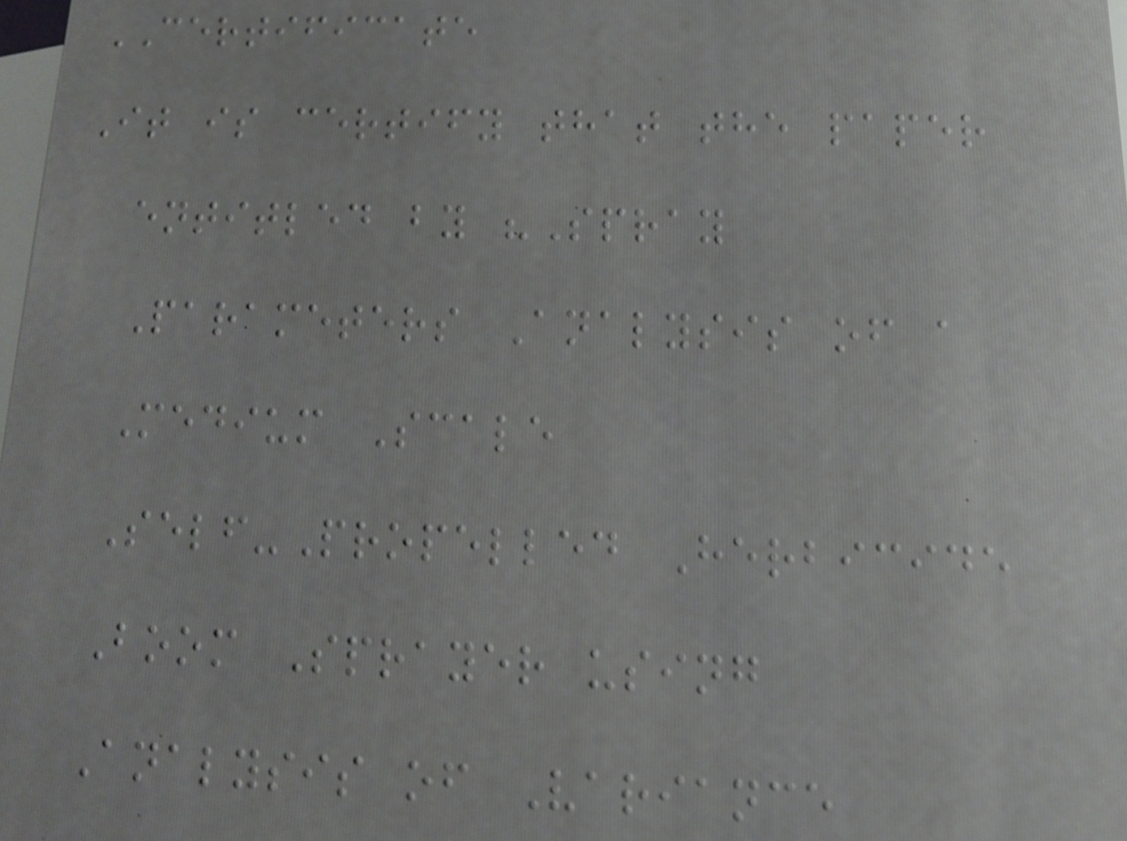CERTIFICATE
It is certify that the paper
entitled by "Spray
Parameters Analysis of a
Medium Scale
Self-Propelled Herbicide
Boom Sprayer using
Analysis of Variance
